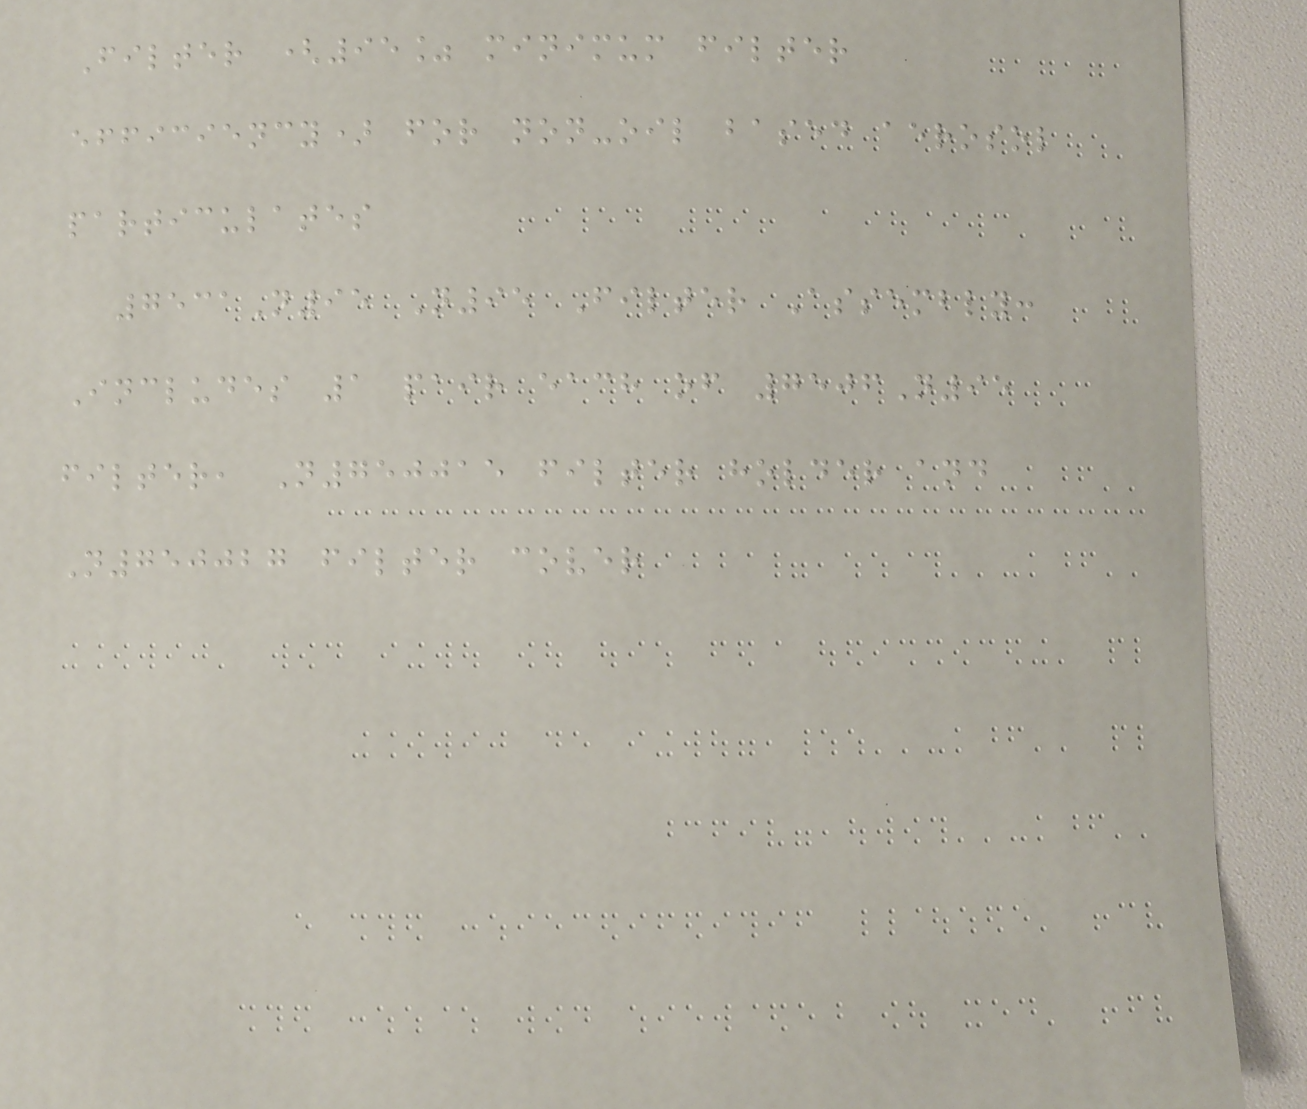Filter (95% minimum filter
efficiency) for non-oil based aerosol
particulates
7531N95 N95 Filter Assembly:
Includes 1 pair each of 7506N95
filter, N750015 filter holder and
N750027 filter cover
